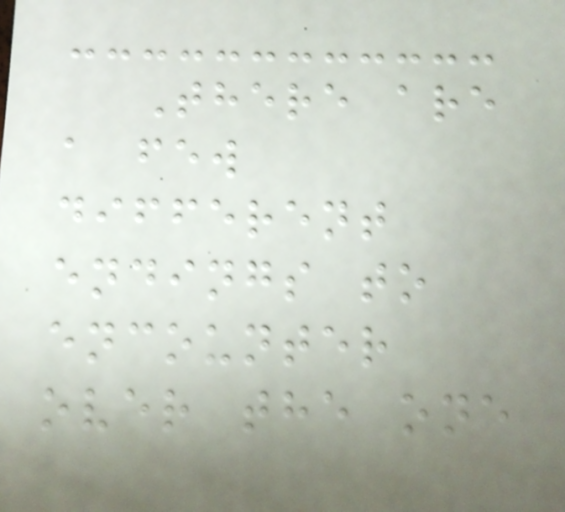There are
a few
different
endings to
encounter
over the one
